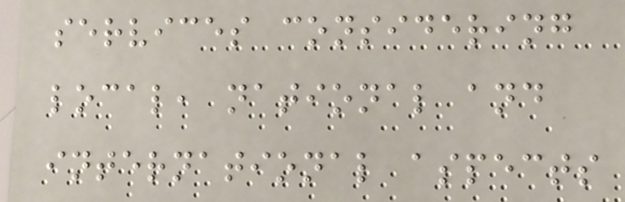services considering
local, national and
international aspects
